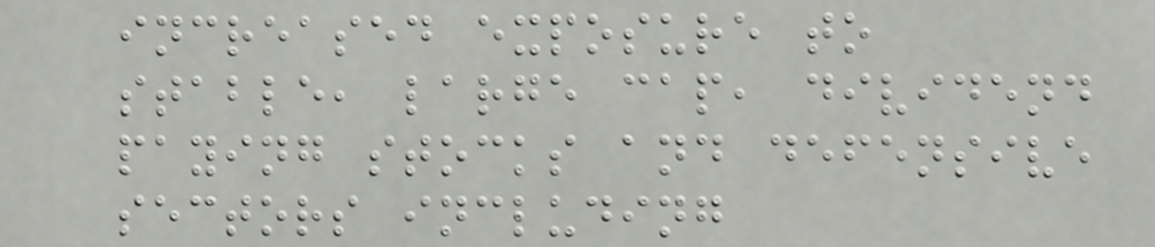increased exposure to
stable, large cap, dividend
paying stocks and defensive
sectors including
